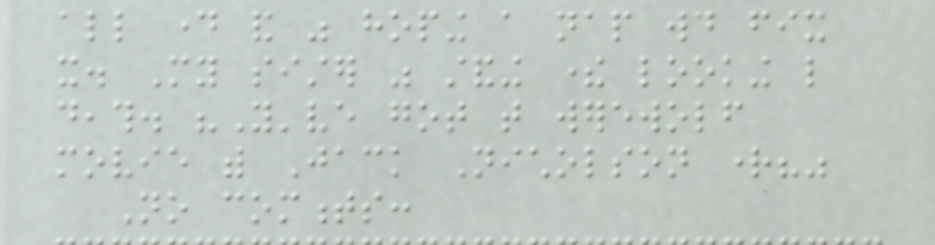all day and was hoping a nap would fix
it. My sister was standing there looking like
death. "You've got that werewolf
movie with Jack Nicholson right?"
No comments:
